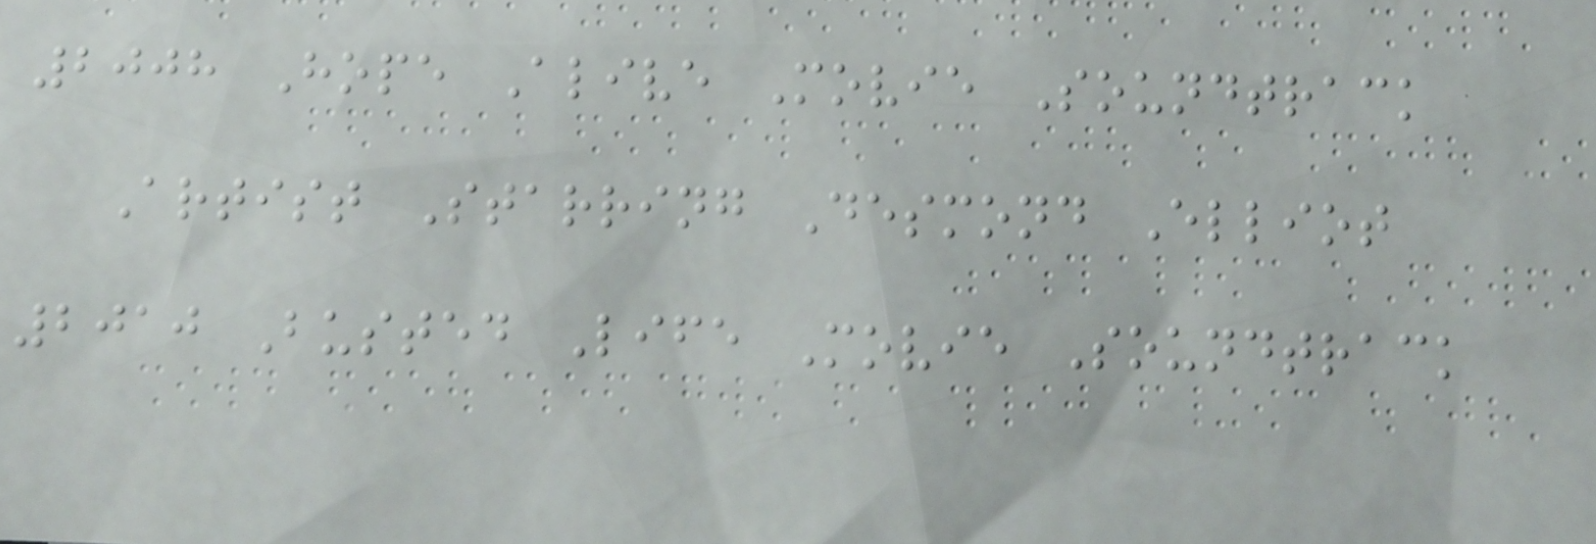2008 Hope Alive Movie Soundtrack
Artist Starring Desmond Elliot
2010 Busted Life Movie Soundtrack
